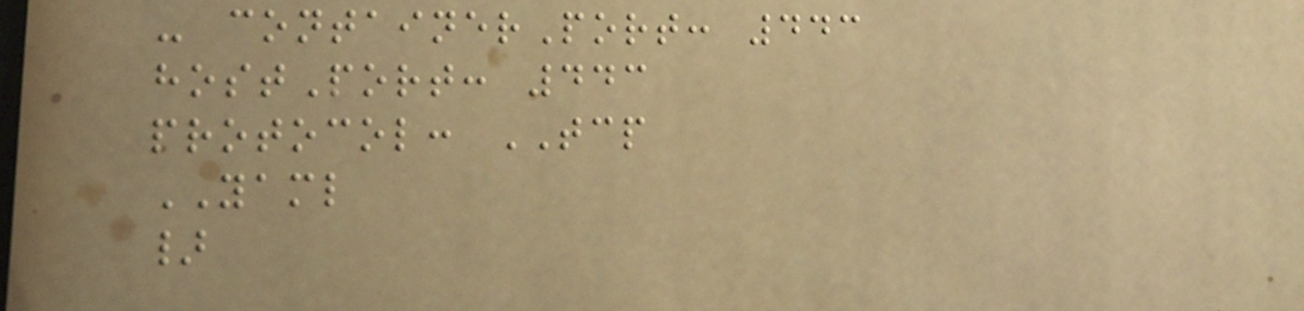- containerPort: 443
hostPort: 443
protocol: TCP
YAML
}
